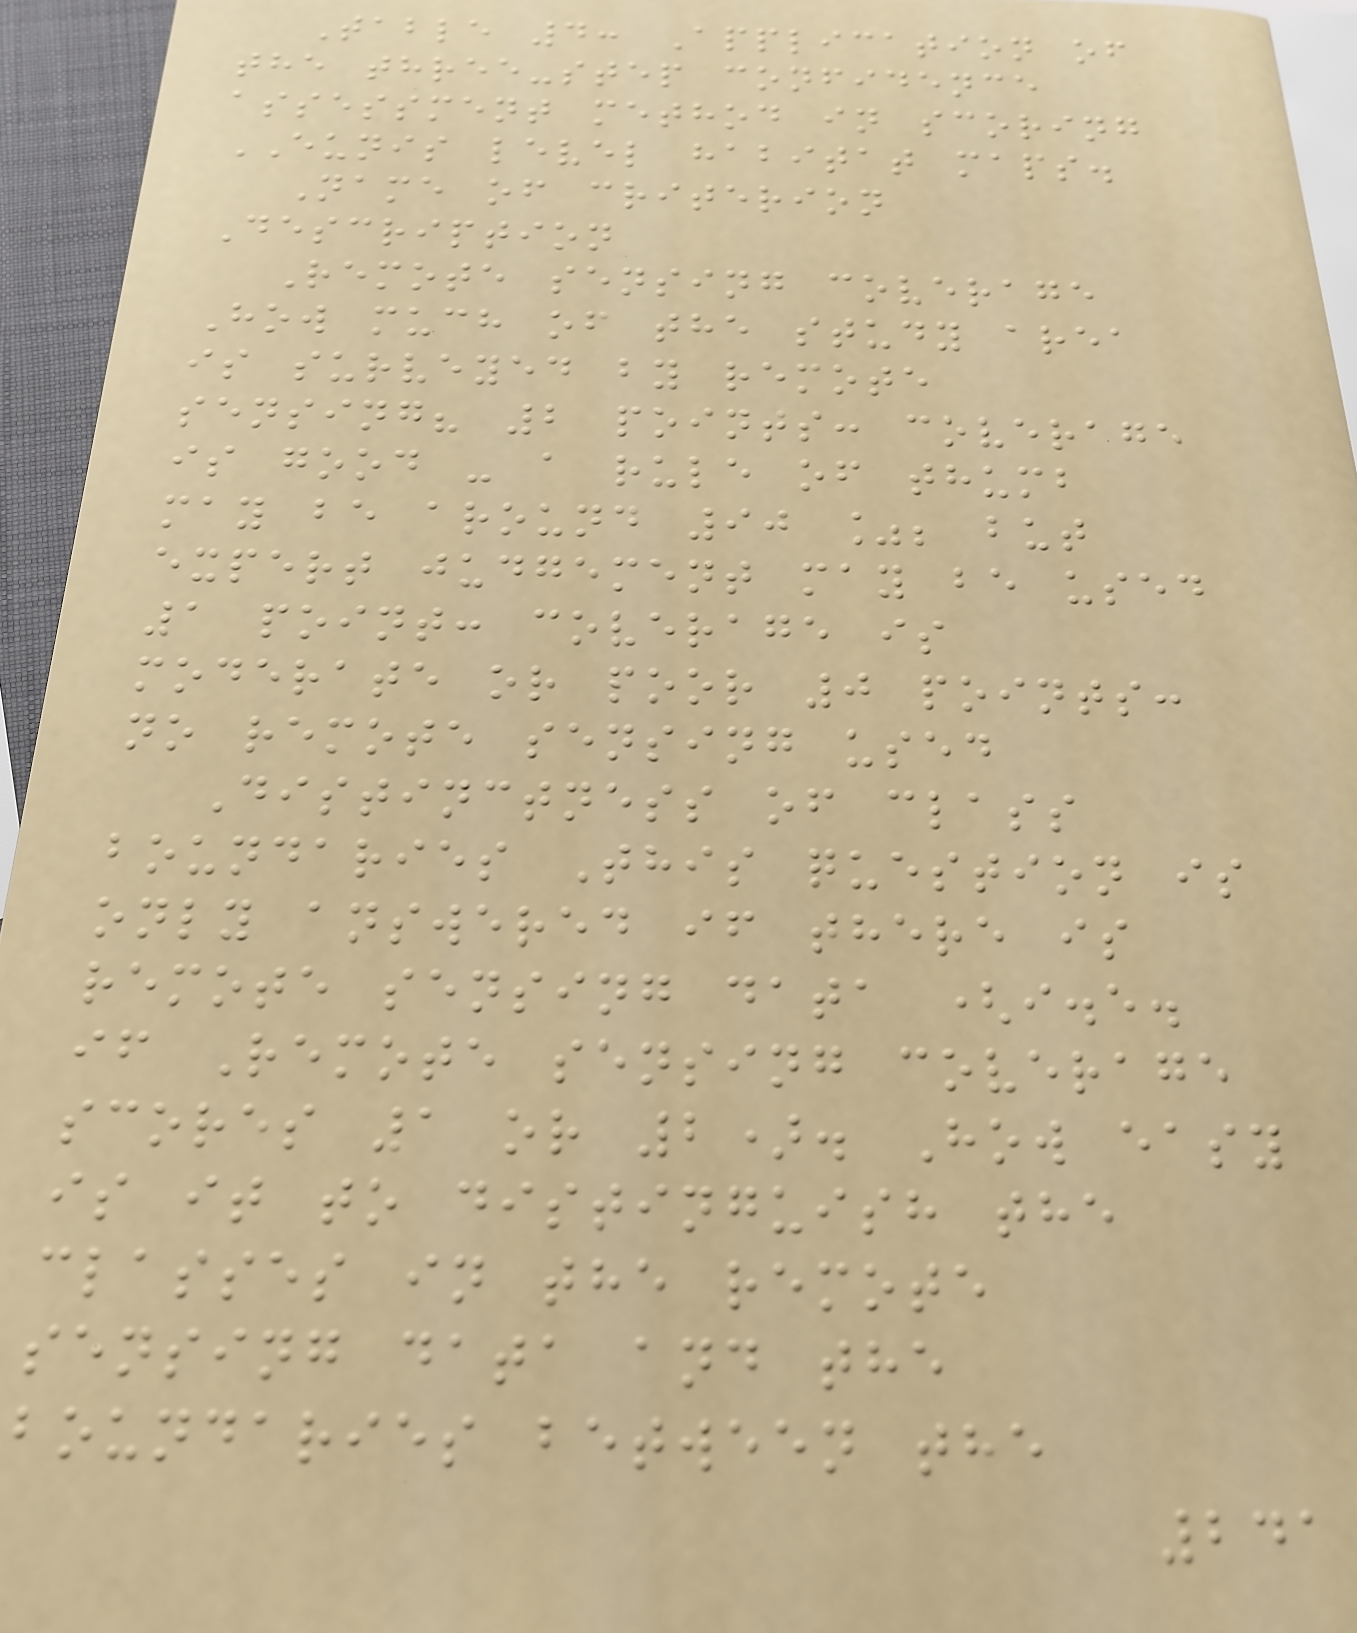Table 4: Application of
the three-step confidence
assessment method in scoring
EUNIS level habitat maps.
Name of criterion
Description
Remote sensing coverage
How much of the study area
is surveyed by remote
sensing? 2 points: coverage
is good - a rule of thumb
may be around 90 %; but
expert judgement may be used
1 point: coverage is
moderate or poor 0 points:
no remote sensing used
Distinctness of class
boundaries This question is
only answered if there is
remote sensing data (i.e.
if Remote sensing coverage
scores 1 or 2). How easy
is it to distinguish the
classes in the remote
sensing data and the
boundaries between the
241
